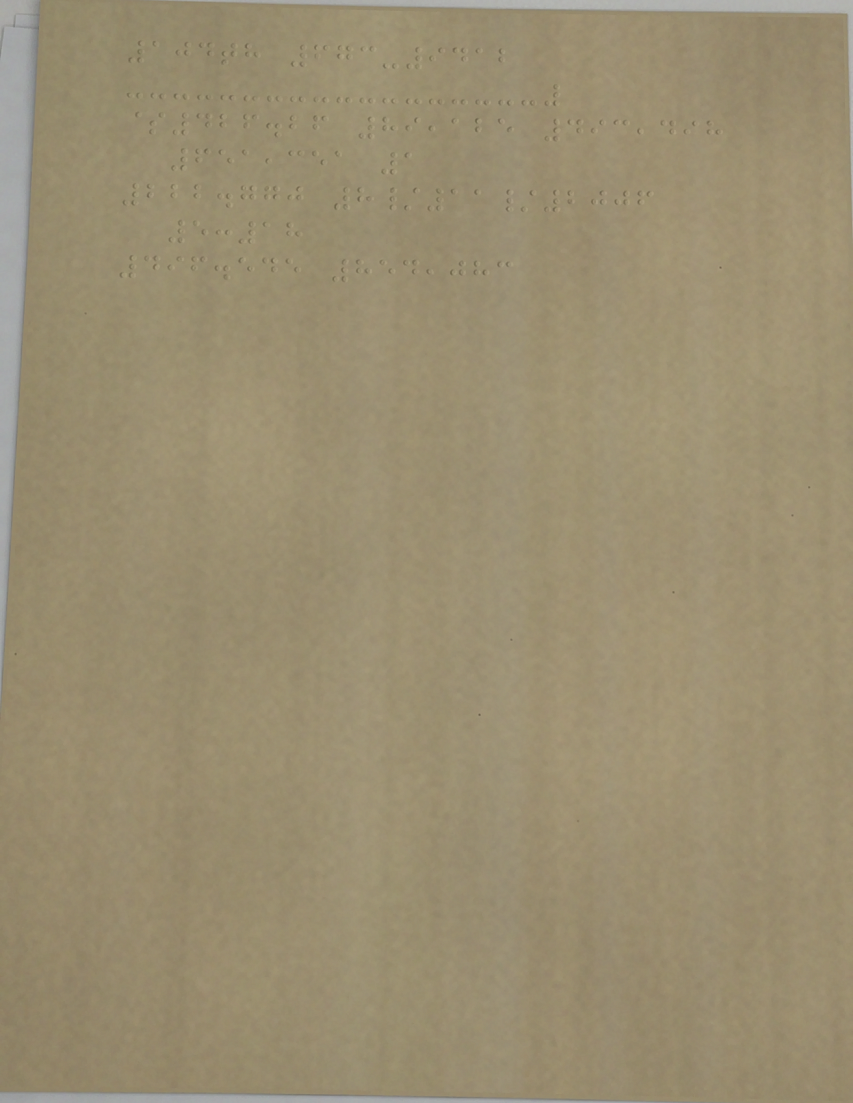104th 673-9412
$426.26 89,125 493,498
651,351 1
222.770 8/11/2006
5:18
496.545 854,083
